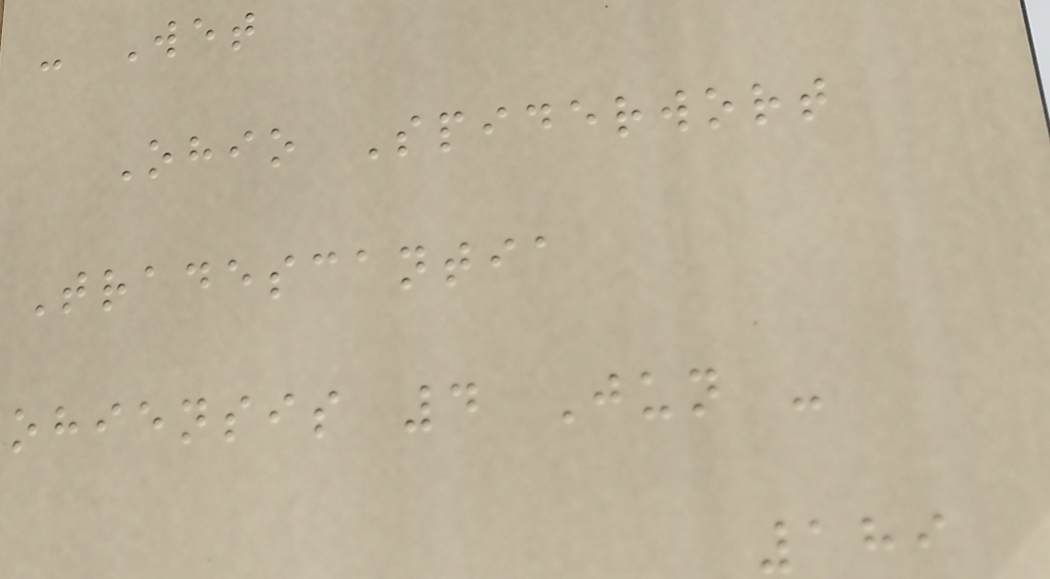- Wet
Ohio Spiderwort
Tradescantia
ohiensis 4 Jun -
189
